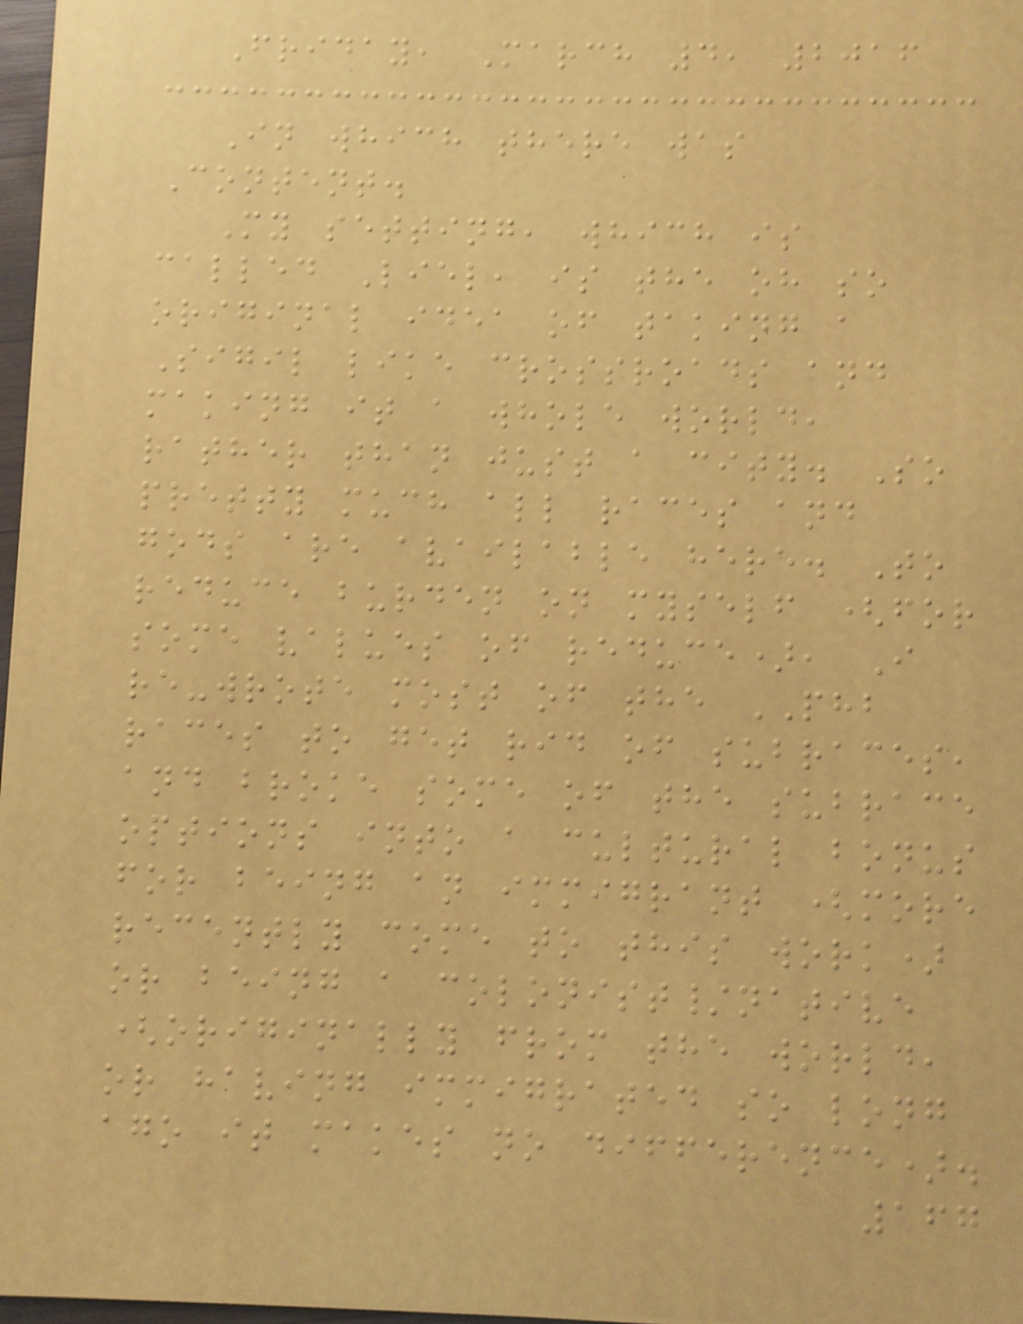Friday, March 4, 2016
In which there was
Content.
My setting, which is
called Liel, is the oh so
original idea of taking a
Sigil like crossroads and
making it a whole world,
rather than just a city. So
pretty much all races and
gods are available here. To
reduce burden on myself (for
some values of reduce), I
re-wrote most of the PHB
races to get rid of subraces,
and broke some of the subrace
options into a cultural bonus
for being an immigrant (more
recently come to this work)
or being a colonist/native
(originally from the world,
or having immigrated so long
ago it makes no difference).
167
